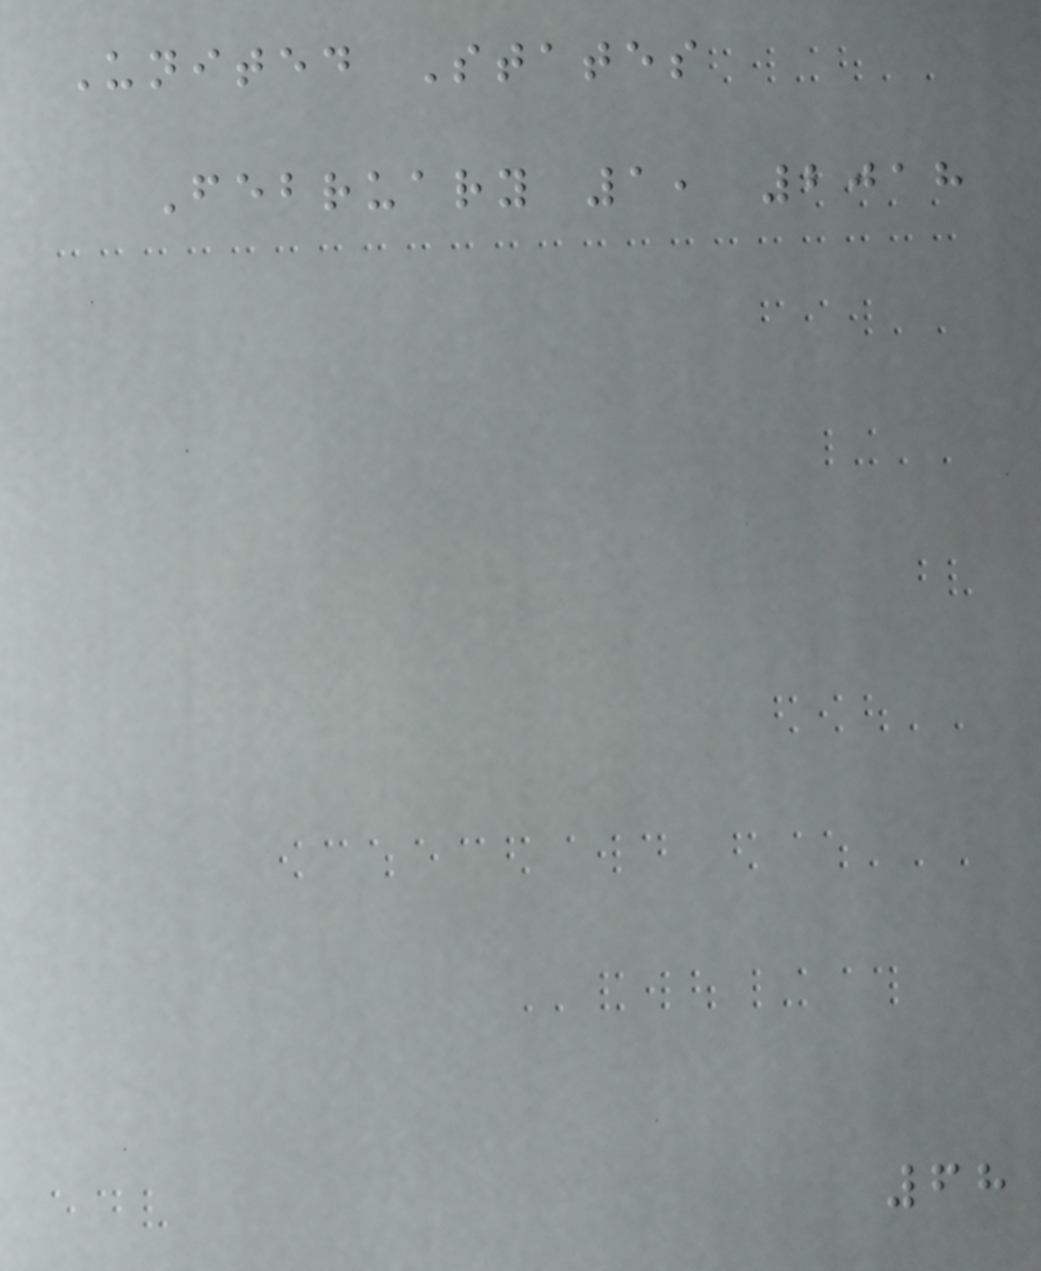United States
February 1, 2018
68
